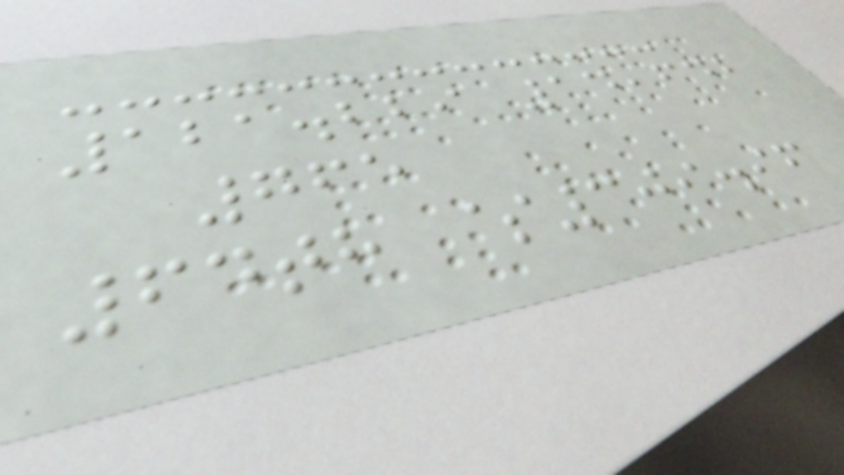121.229 14,642
765
64th $309.96
